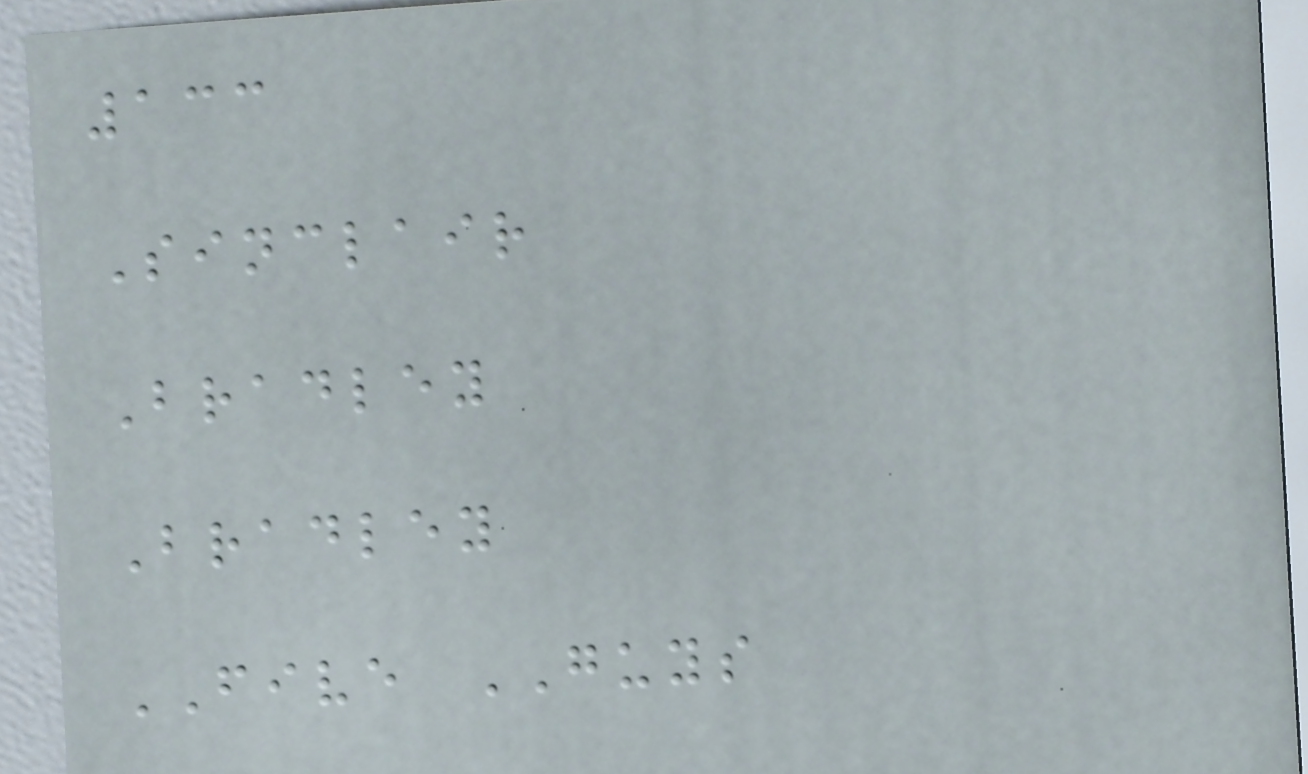133
Sinclair
Bradley
Bradley
FIVE GUYS
